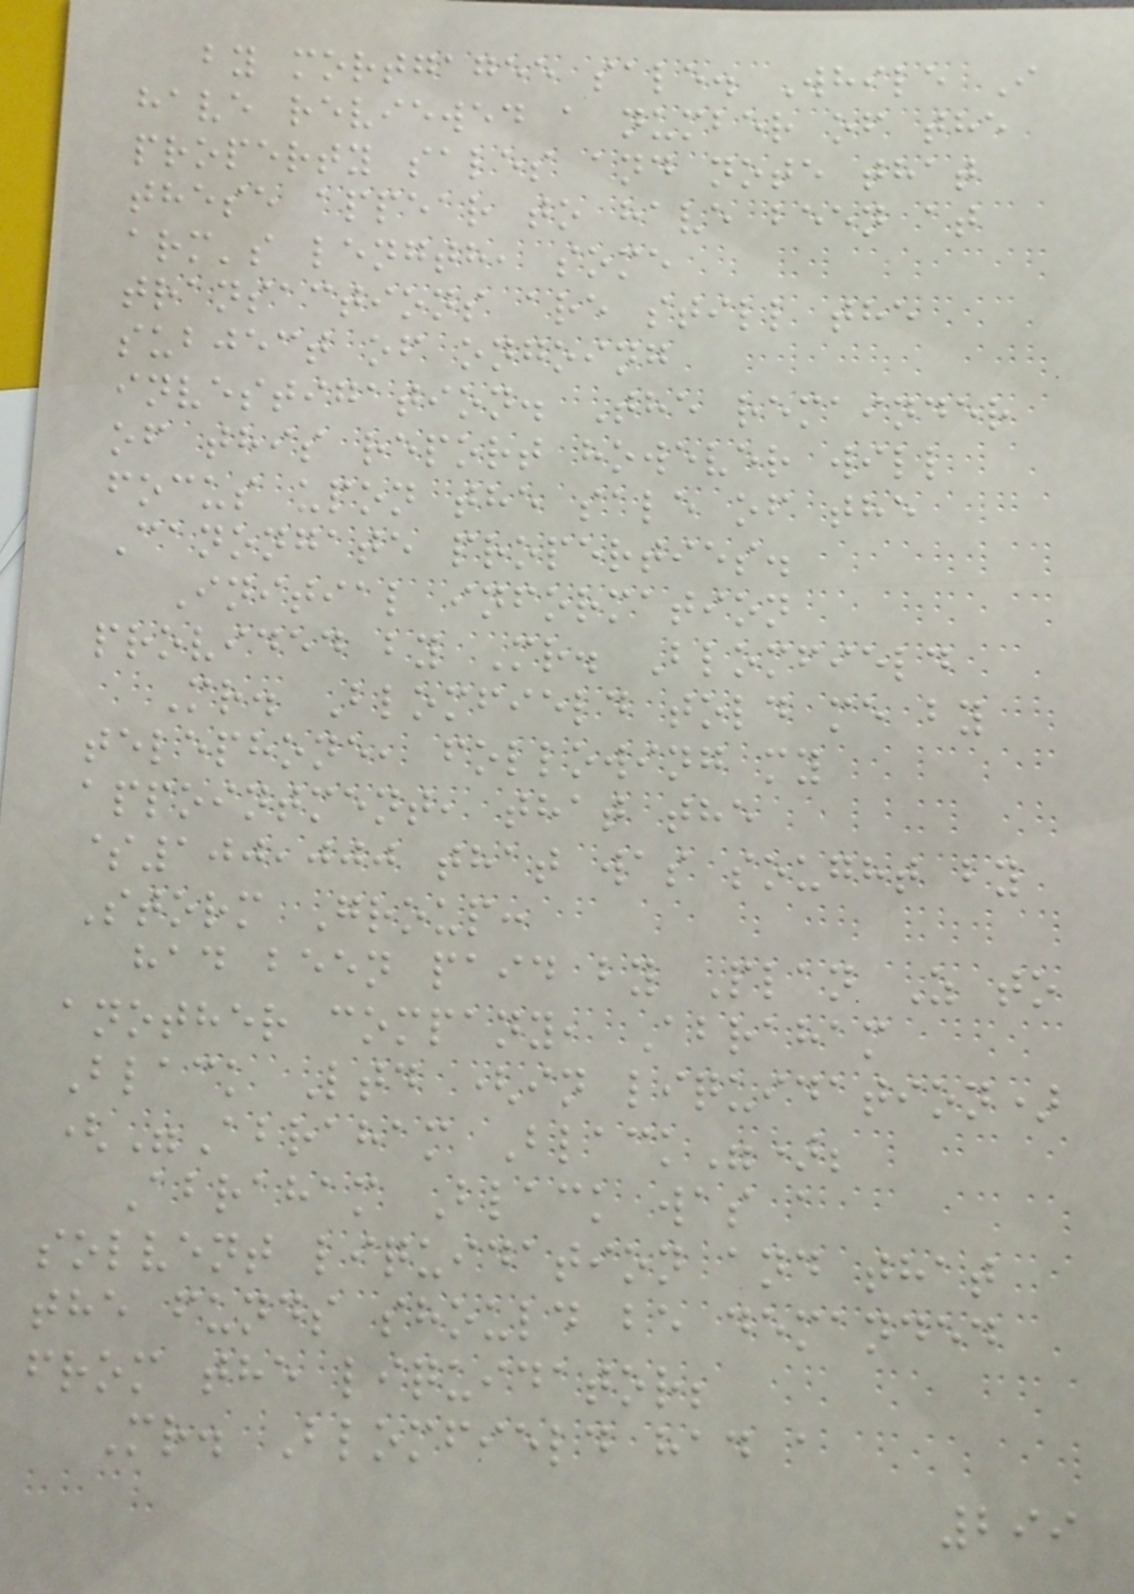by mortgagee sale. While I
have reviewed a number of the
property sales and note that
these appear to have been at
arm's length, some
transactions are still the
subject of ongoing
investigation. The remainder
of this report however will
focus upon the sale of the
Canongate properties.
Initial information
provided by Mr. Blomfield
Mr. Blomfield told me by
telephone, following my
appointment, that the
$100,000 that was sought by
Storm Group:
had been paid by Plan Z to
another company, Abraham
Black Ltd (in liquidation)
("Abraham Black");
Abraham Black was a
solvent liquidation and that
the funds should be demanded
from the liquidator;
Mr. Blomfield had a
299
